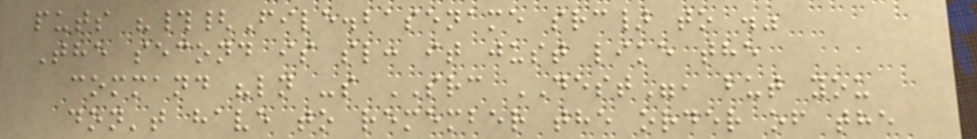puts "#{File.basename src} to ."
The second is sl: it just like the
command "ln -s SRC DEST", but you
don't have to remember the order of the
